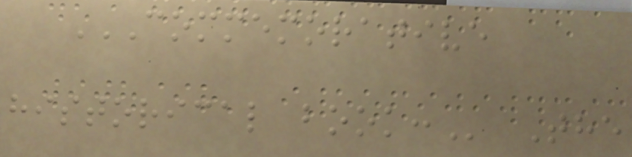COMMEMORATIVE
HISTORICAL BOOK: The
